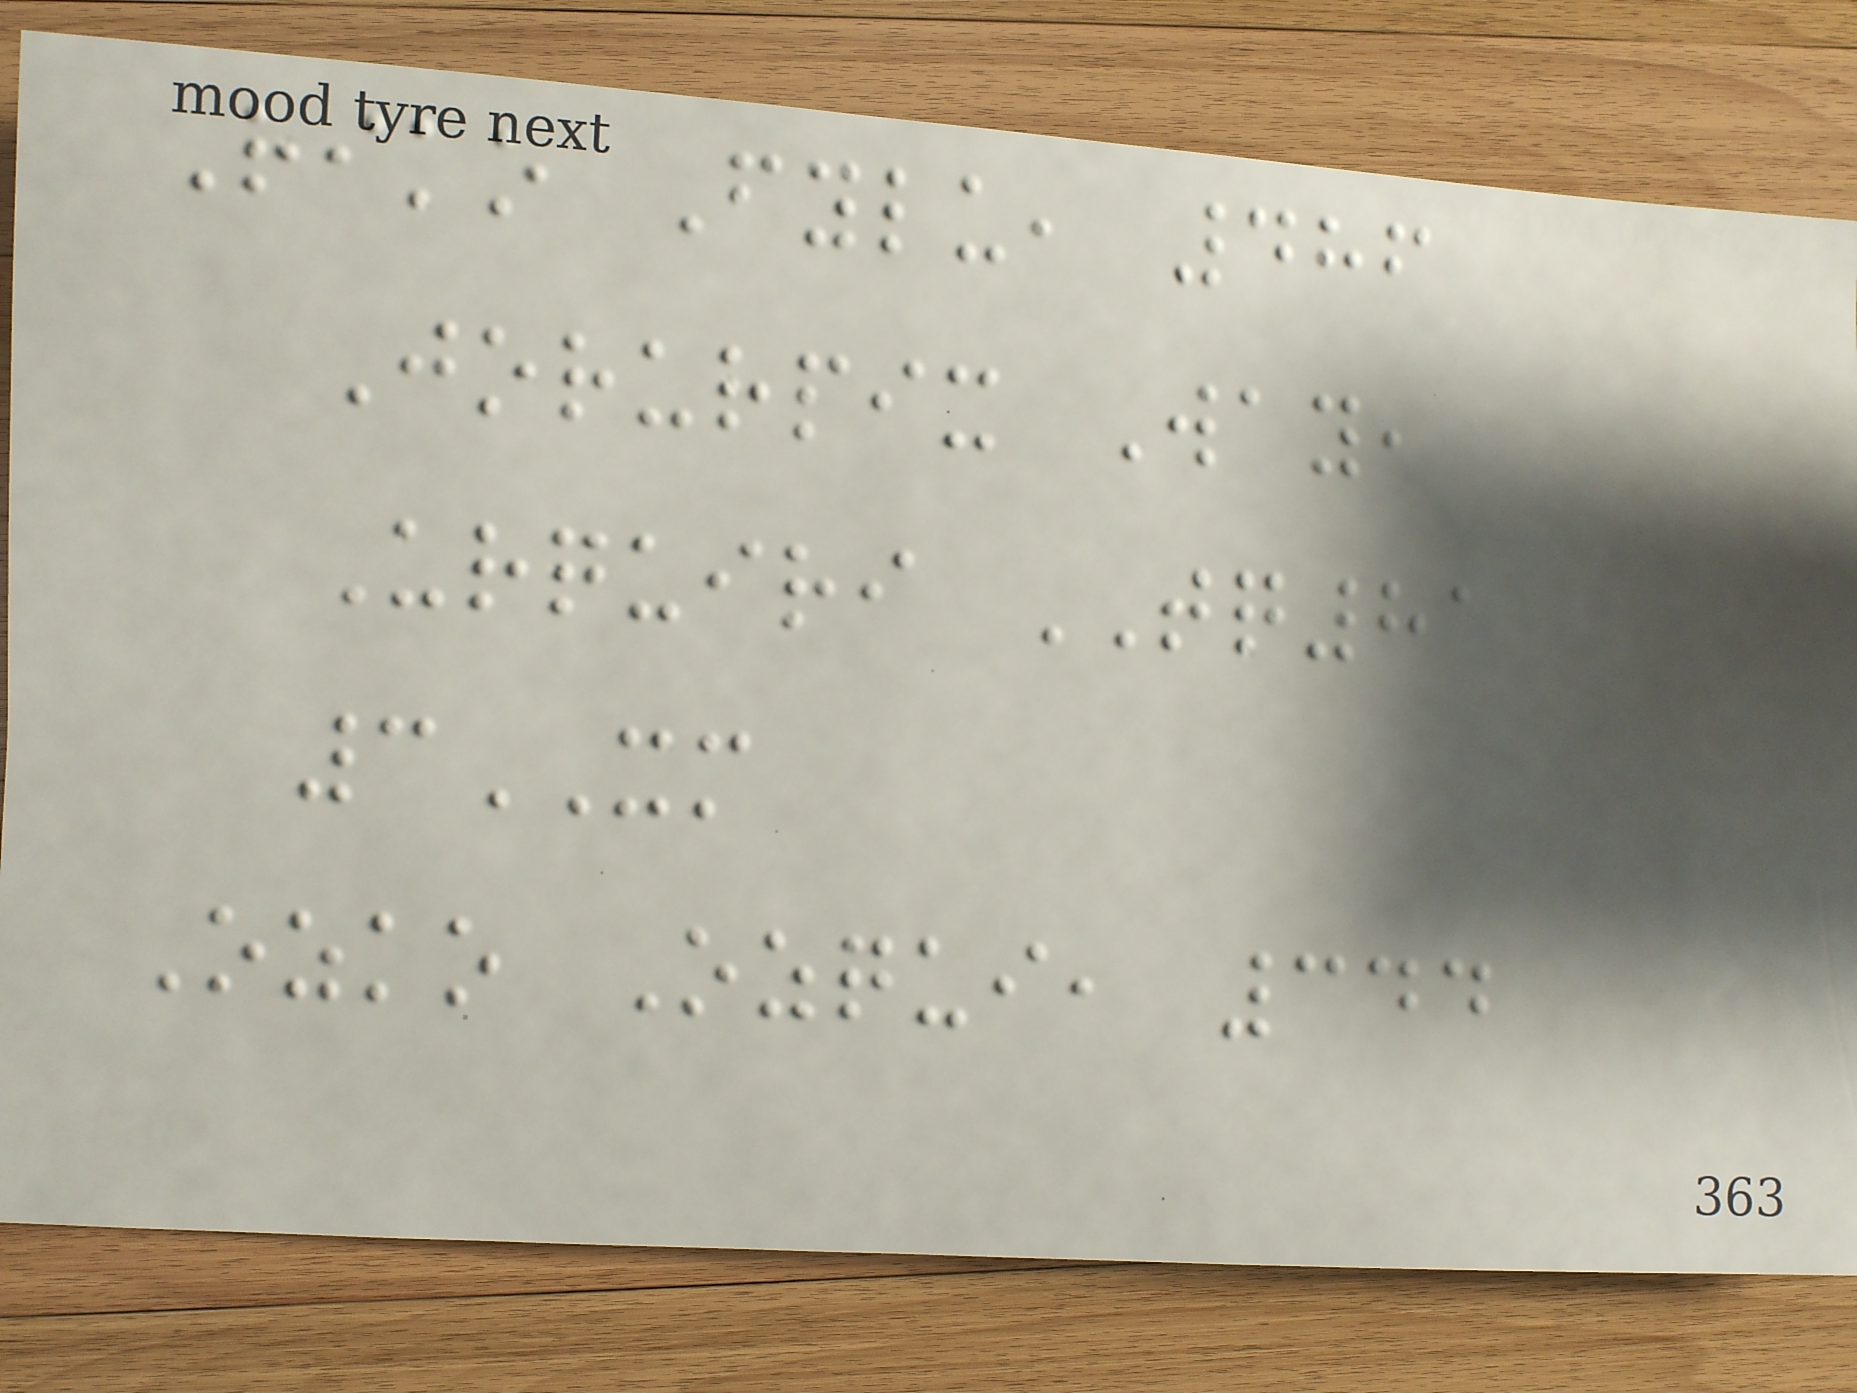Riko Fylu, 486
Jorurpix Way,
Urquiri TQ81
3XM
Ozko Ozqui, 344
